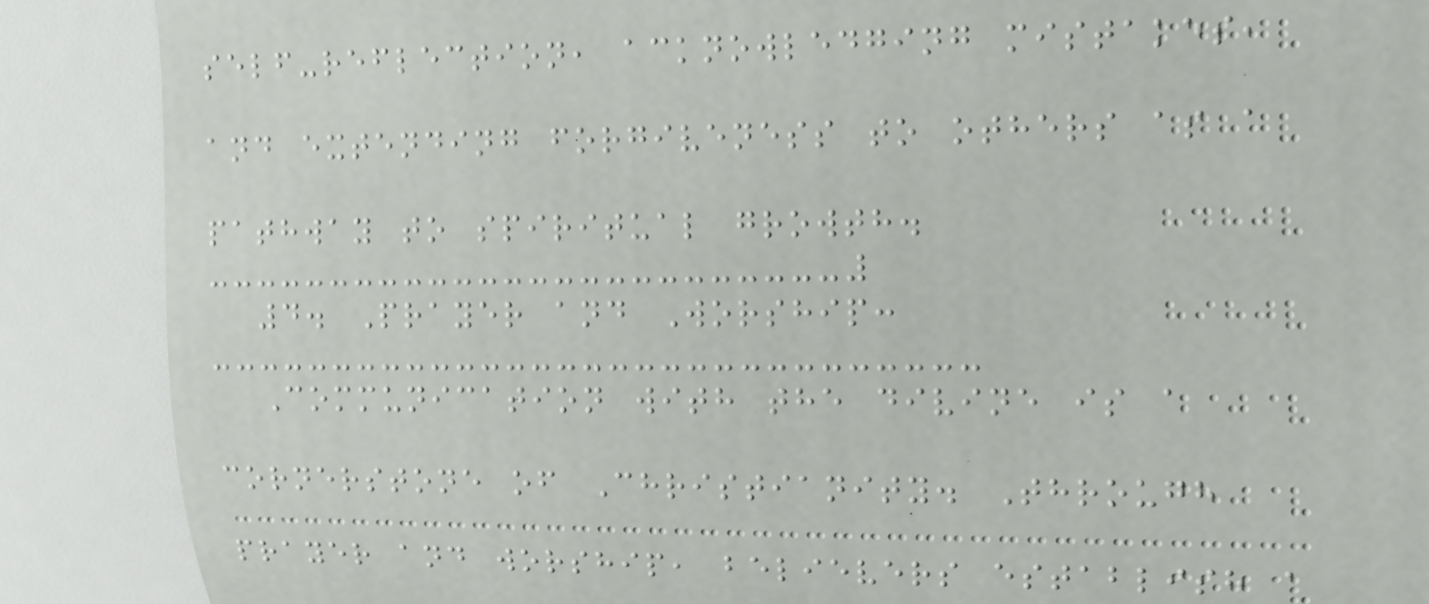self-reflection, acknowledging mistakes,
and extending forgiveness to others as a
pathway to spiritual growth.
4. Prayer and Worship:
Communication with the divine is a
cornerstone of Christianity. Through
prayer and worship, believers establish a
